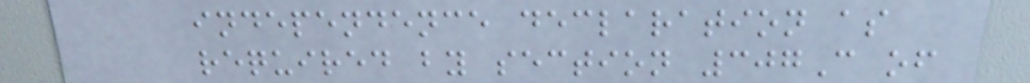independence declaration as
required by section 307C of
